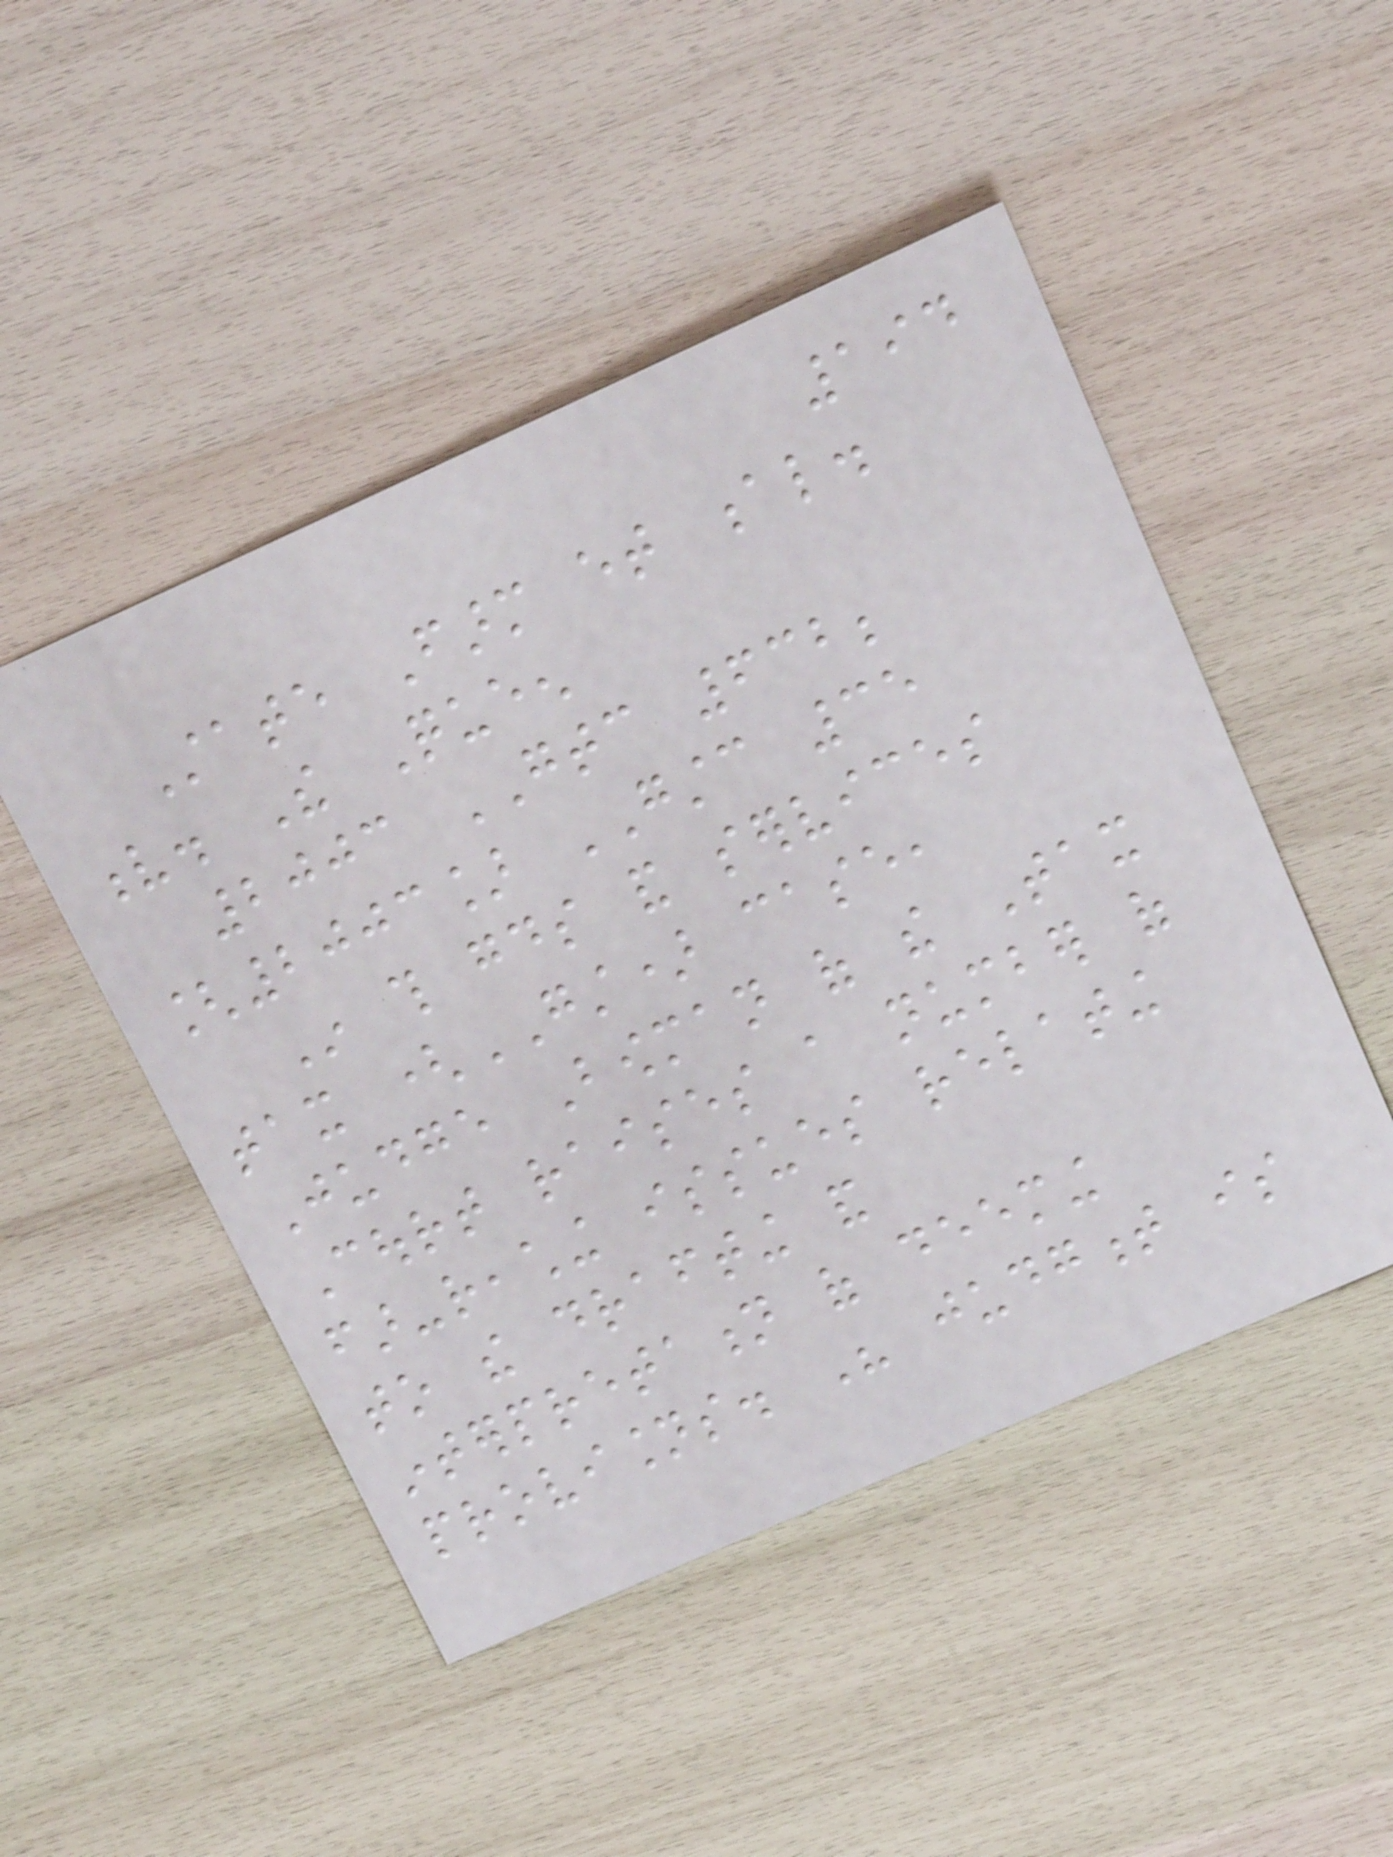194
State Farm et al.
v. The Queen
2003 GTC 632;
[2003] GSTC 35
In this goods and services
tax (GST) case,
Judge Bowman of the Tax
Court raises a number of
far-reaching issues relating
to the drafting and
interpretation of deeming
provisions. His judgment is
